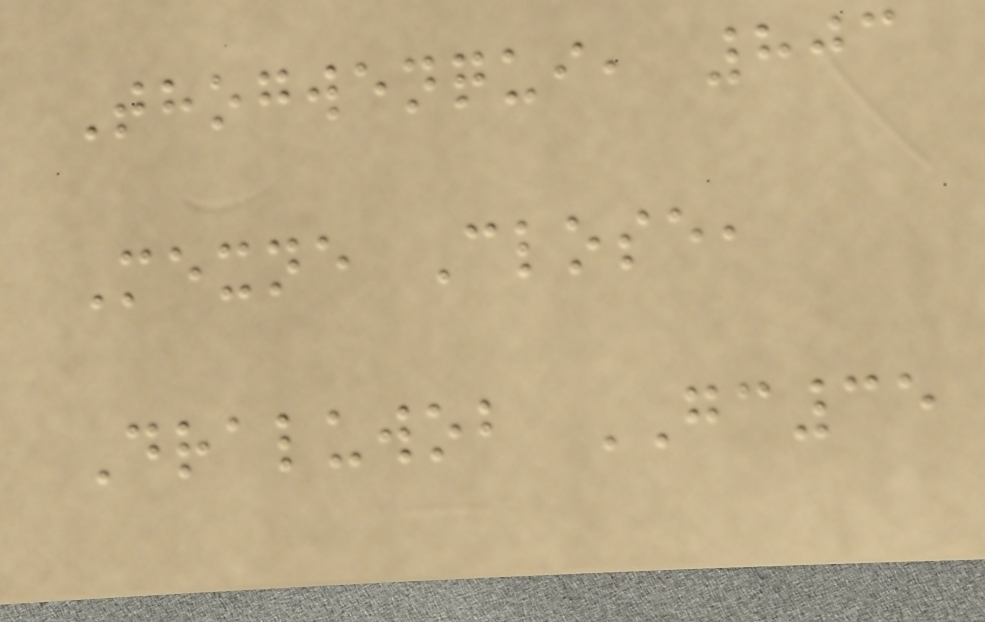Thogwenqui, 803
Mexne Close,
Draluwob GC35
